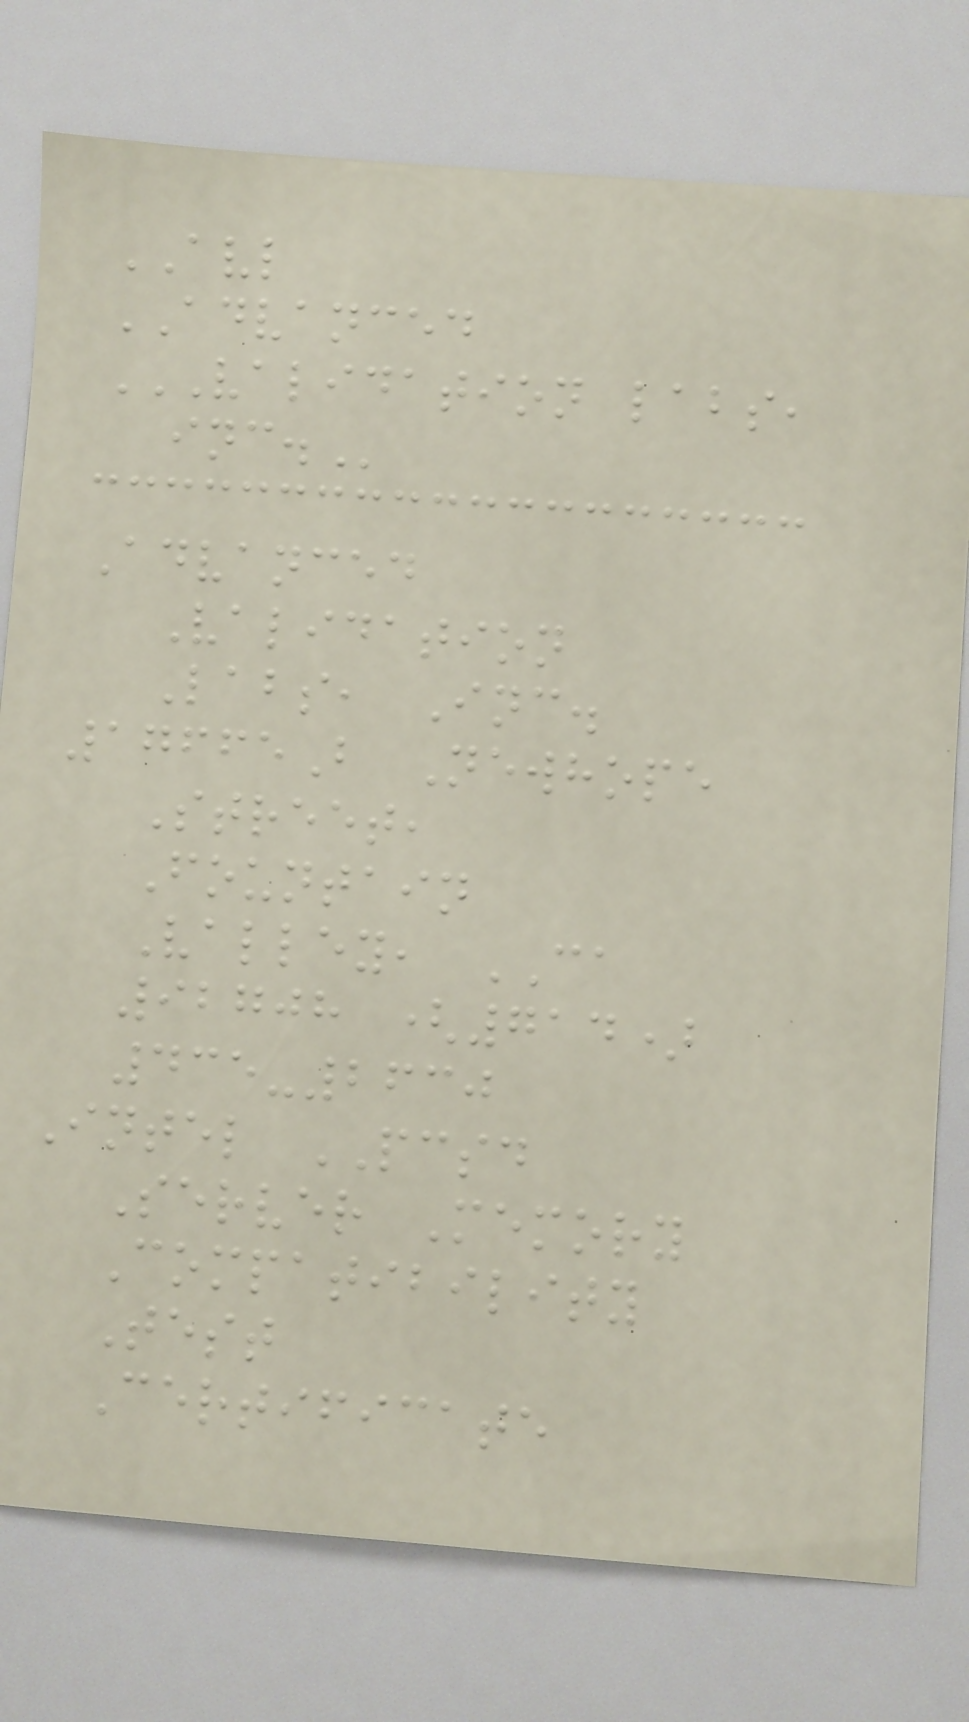AVL
ADVANCED
VALIDATION LABS,
INC.
Advanced
Validation
Labs, Inc.
17665B Newhope
Street,
Fountain
Valley, CA
92708 (714)
435-2630
Intel PCSD
Server Memory
Compatibility
Test
Certificate
